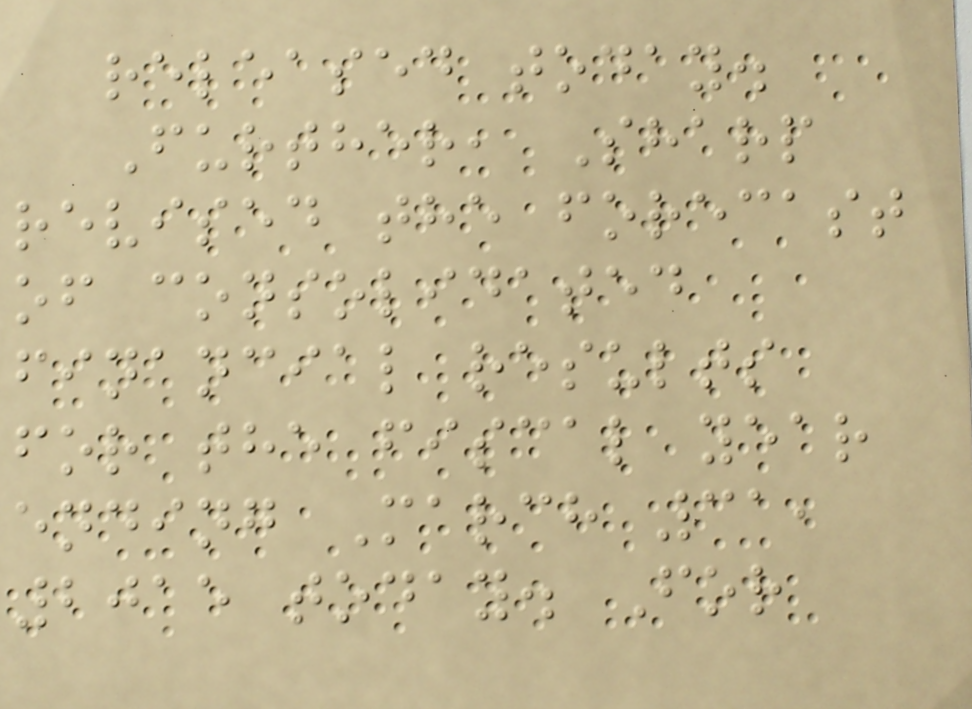released today.
Further, Sharp
revised the forecast
of consolidated
financial results
for the fiscal year
ending March 31,
2015 today. For
